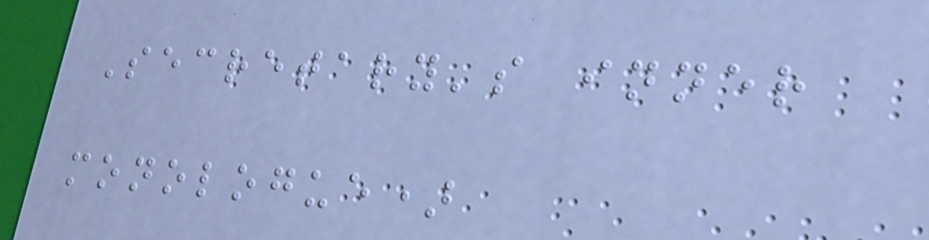Secretary's inner
monologue)
